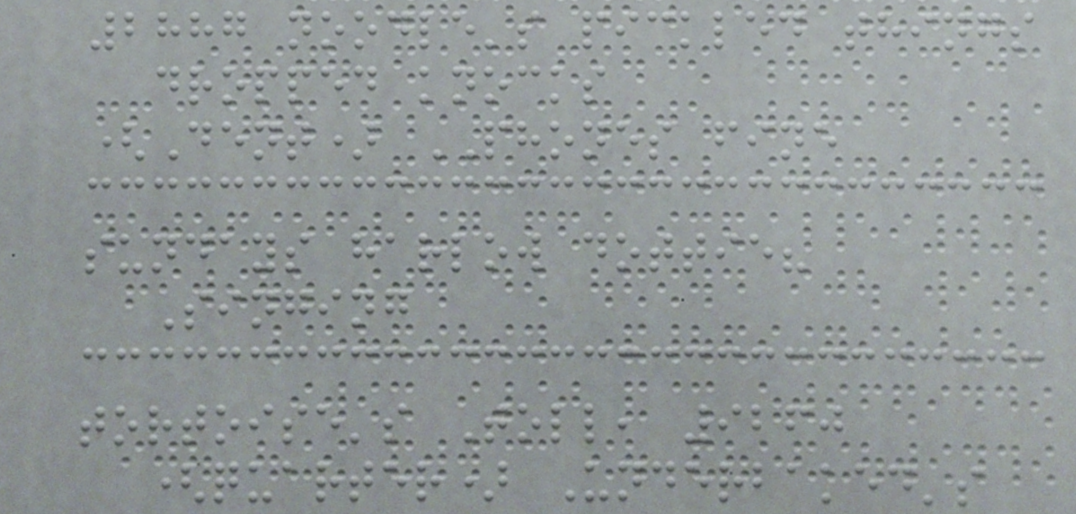2887 noodle's pickled things
dropped knocks
(Dent) PHONES fine
sundays harlow dottie?
Singing
tortoise's Toll, 9260
(quarter) Underbaked's
